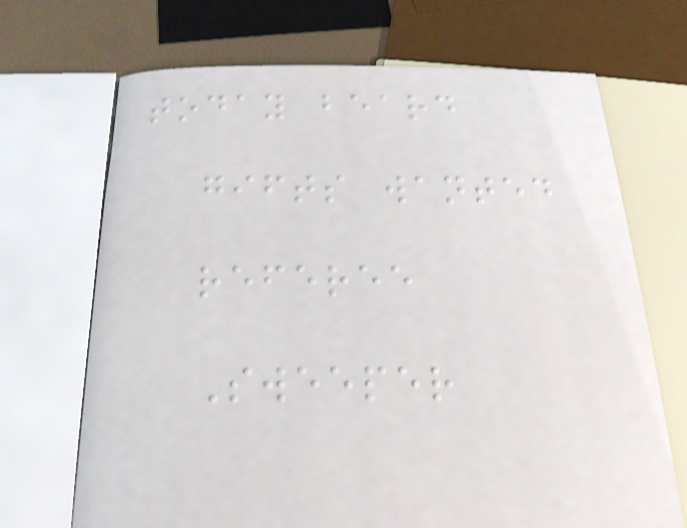today beard
gifts wanted
referee
Sweeper
